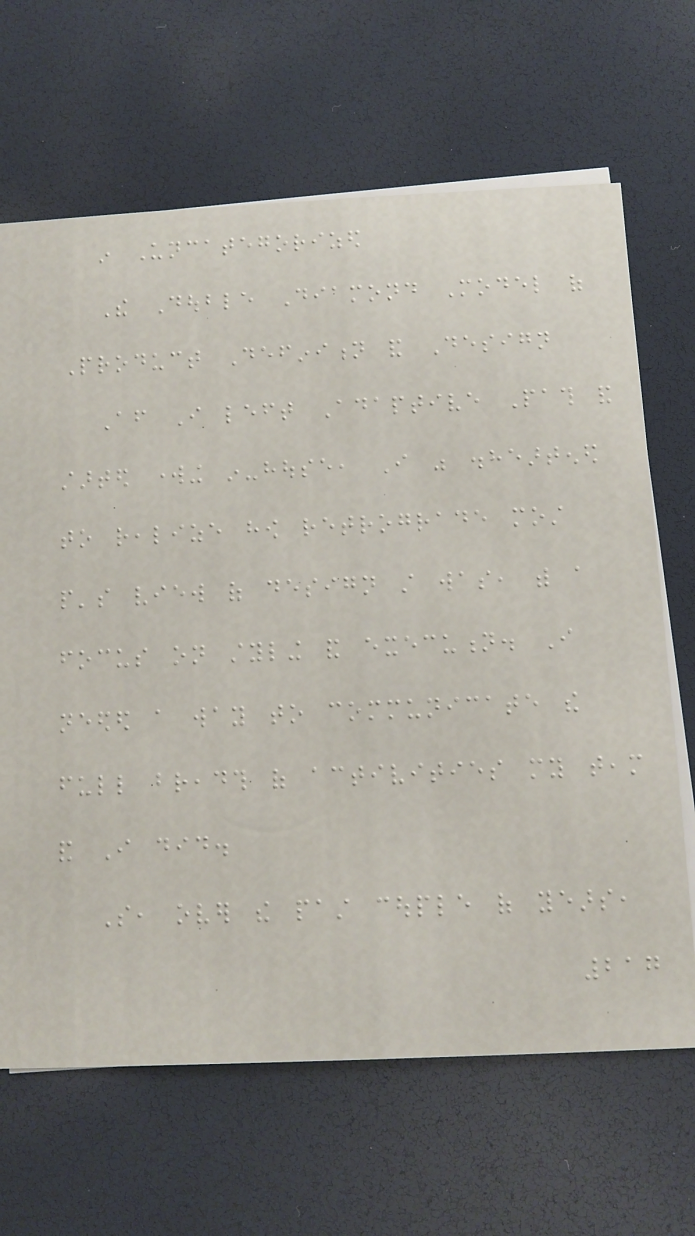in Uncategorized
The Double Diamond Model of
Product Definition and Design
After I left Adaptive Path and
started working in-house, I was disheartened
to realize how retrograde most
people's view of design still was, with a
focus on styling and execution. I
needed a way to communicate the
full breadth of activities my team
and I did.
So, over the past couple of years,
217
